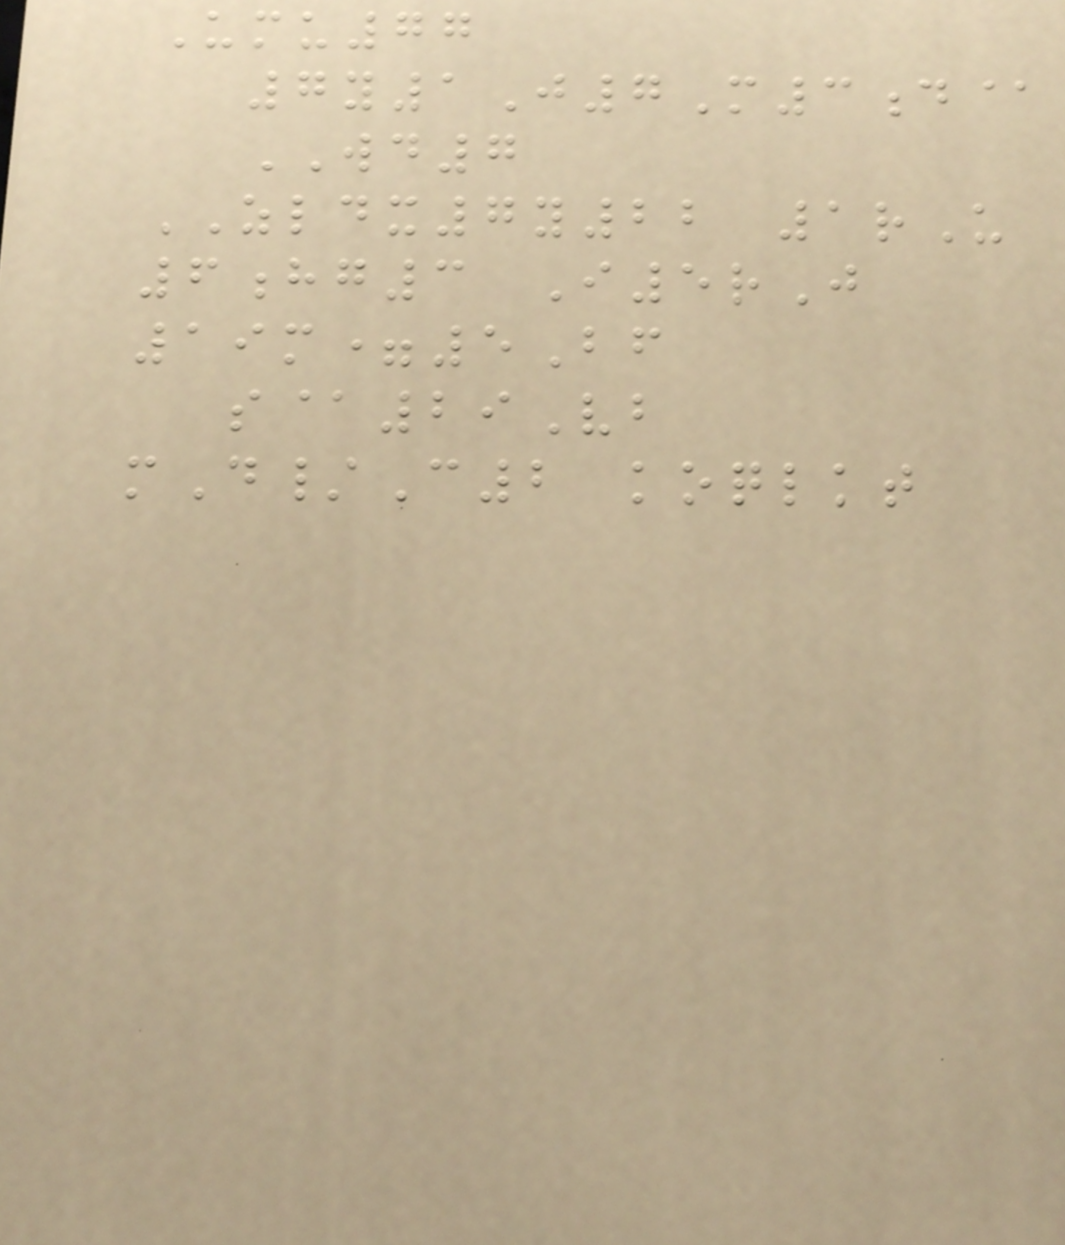Umu77
7y1J7M3d@
WD7
ZLDX7y22 1rU
6hg3 I5rJ
19m=5Bf
s@29Vb
mD/C2 koqlkt
